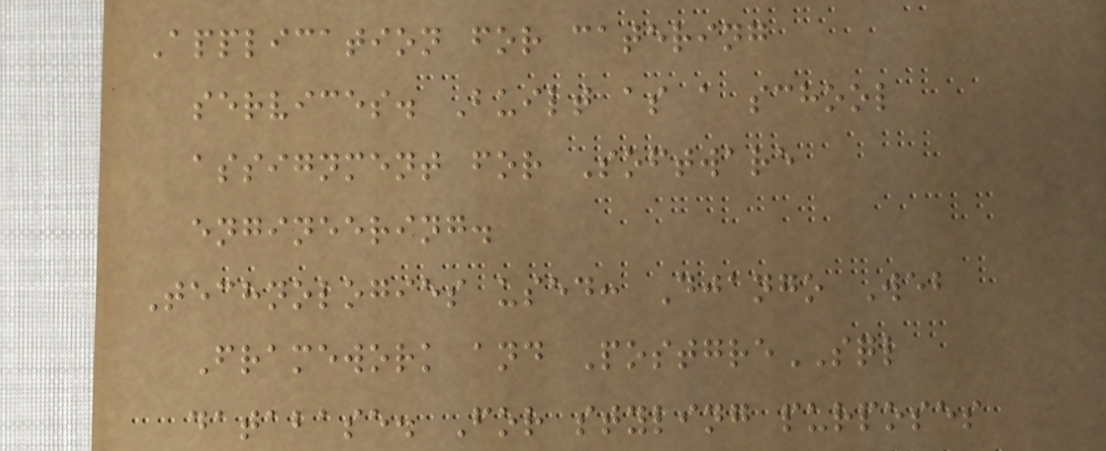Application for catering
services. Built as a school
assignment for Software
engineering.
Technologies used: Django Web
Framework and PostgreSQL
database. For styling purposes
